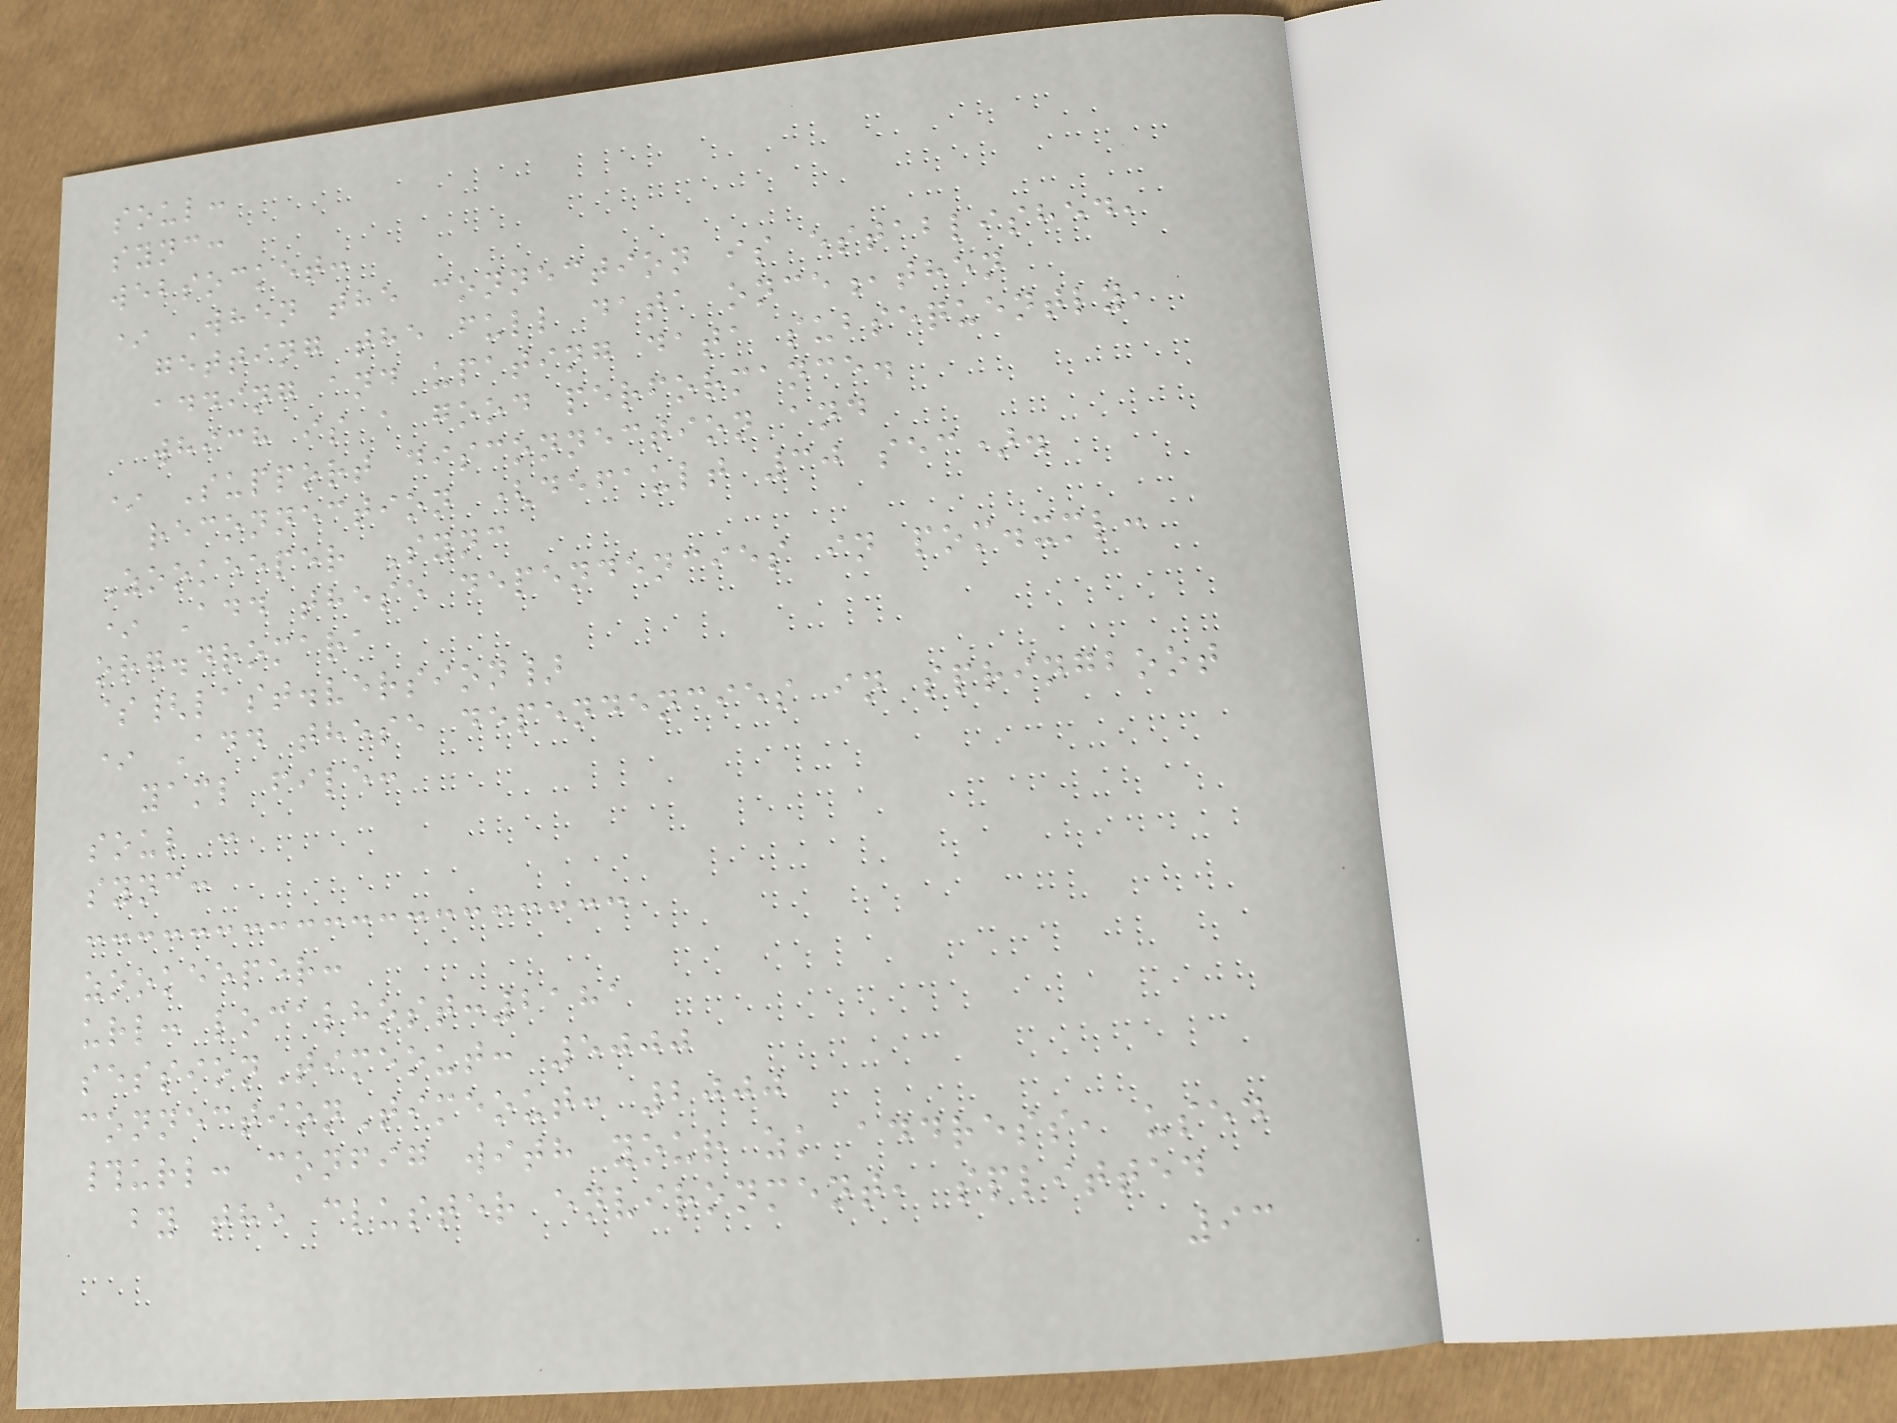soul:
sync:
websocket:
* When the connection is established,
getting the full data once,then
adding and upating data subsequently,
which is a good performance.
* Support disconnection and
reconnection (default 30 sec).
Zookeeper Sync
* Add these dependencies in pom.xml:
org.dromara
${last.version}
* Add these dependencies in springboot
yaml file:
soul :
sync:
zookeeper:
url: localhost:2181
sessionTimeout: 5000
connectionTimeout: 2000
#url: config with your zk address, used
by the cluster environment, splitted
93
